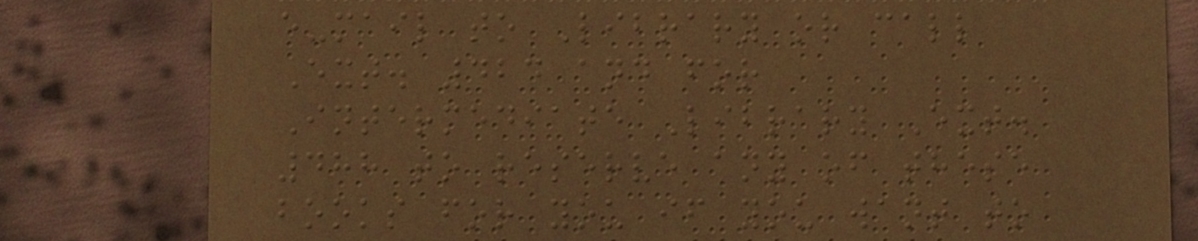e-mail to Library or call
Ext. 424 and for
Intermediate Library Ext.
488 to reserve any of these
books for you if you want to
